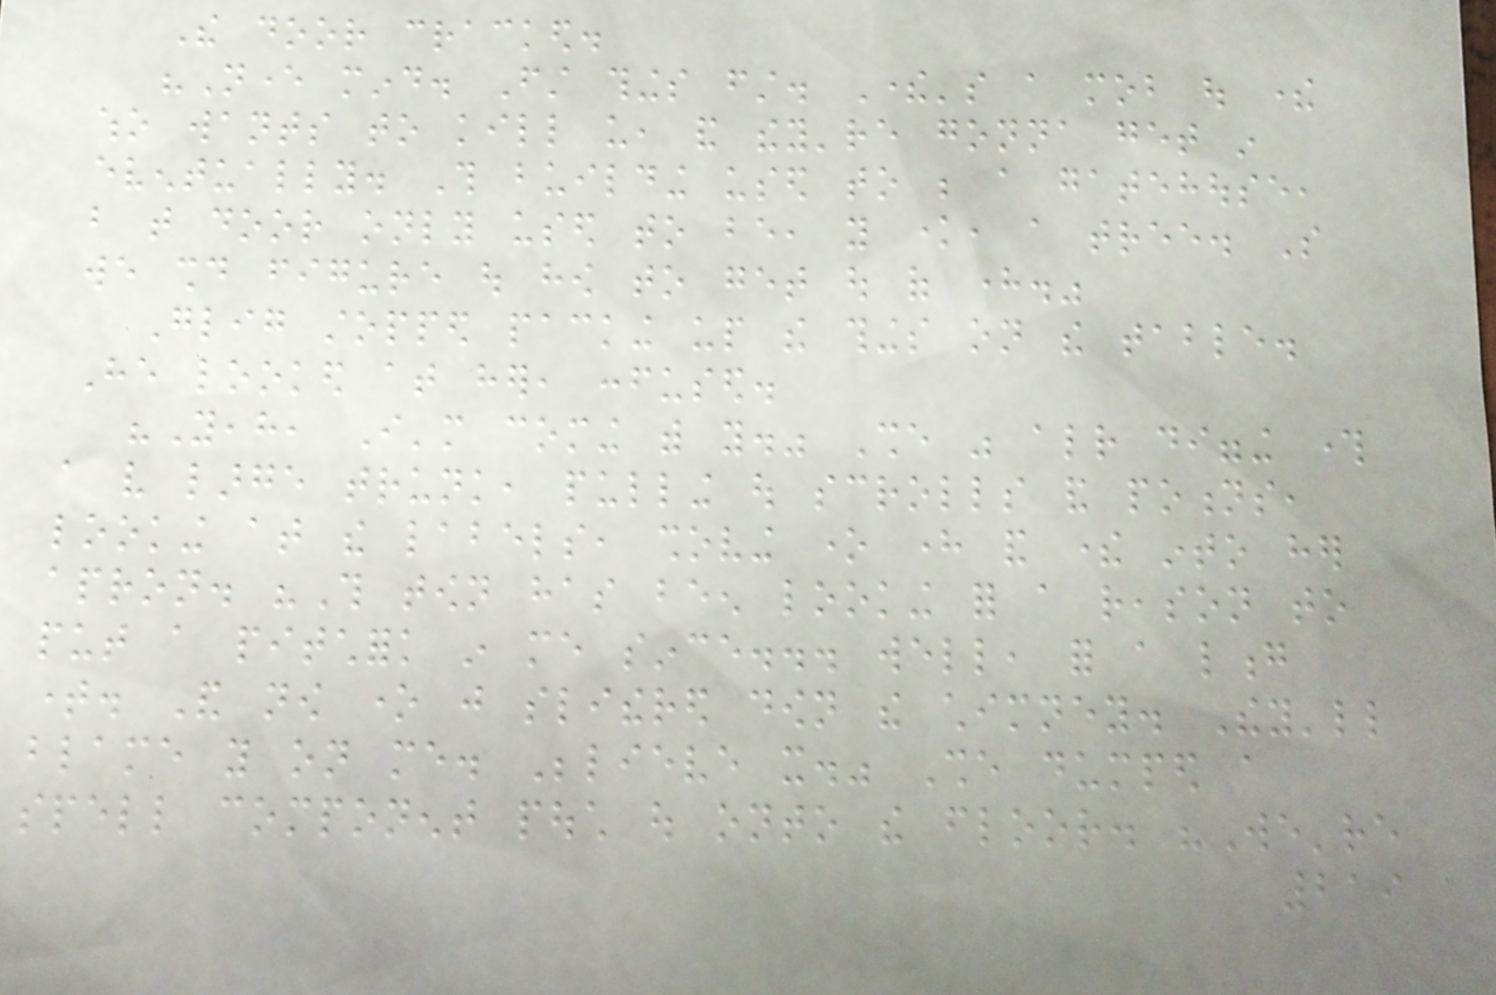The door cracked.
"Never mind. First things first. There's a mob out there
who wants to kill us, and they're gonna get in
eventually. This building used to be a gatehouse,
but that door only used to be, you know, a tree. So
we should figure out how to get out of here."
Glig stopped packing up the things on the table.
He looked at her, confused.
"Yeah, I'm coming with you." She was already digging through
a very large trunk, pulling out scrolls and potions,
looking at the labels, shoving one here and there into her
apron. "This town has been looking for a reason to
put a pitchfork in me since... well, for a long
time. And now one just slithered down the chimney. They'll
blame you on me. Believe it." She dumped a
spell component pouch out onto the floor. "We're
219
